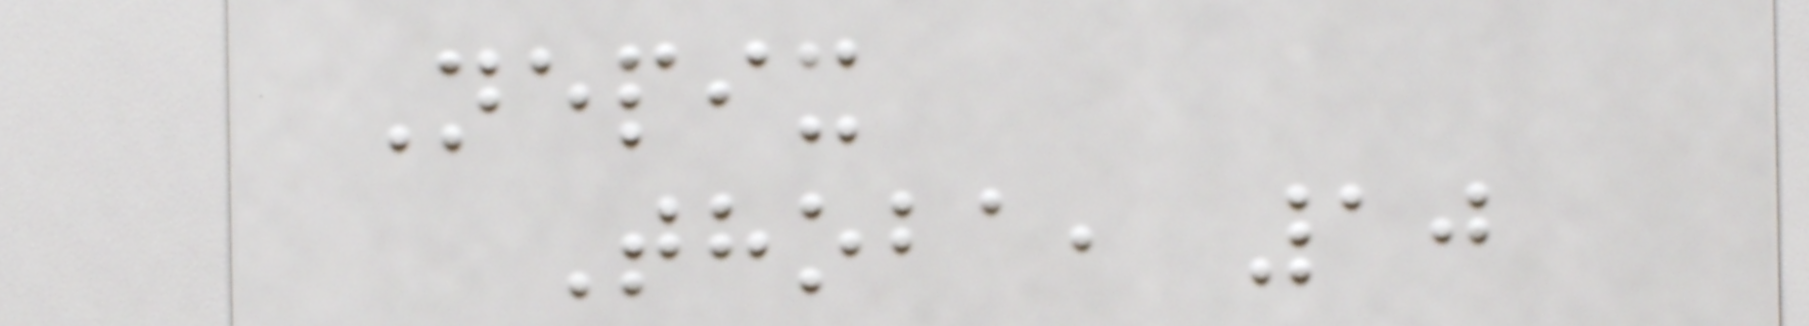Nepix
Thoba, 10
